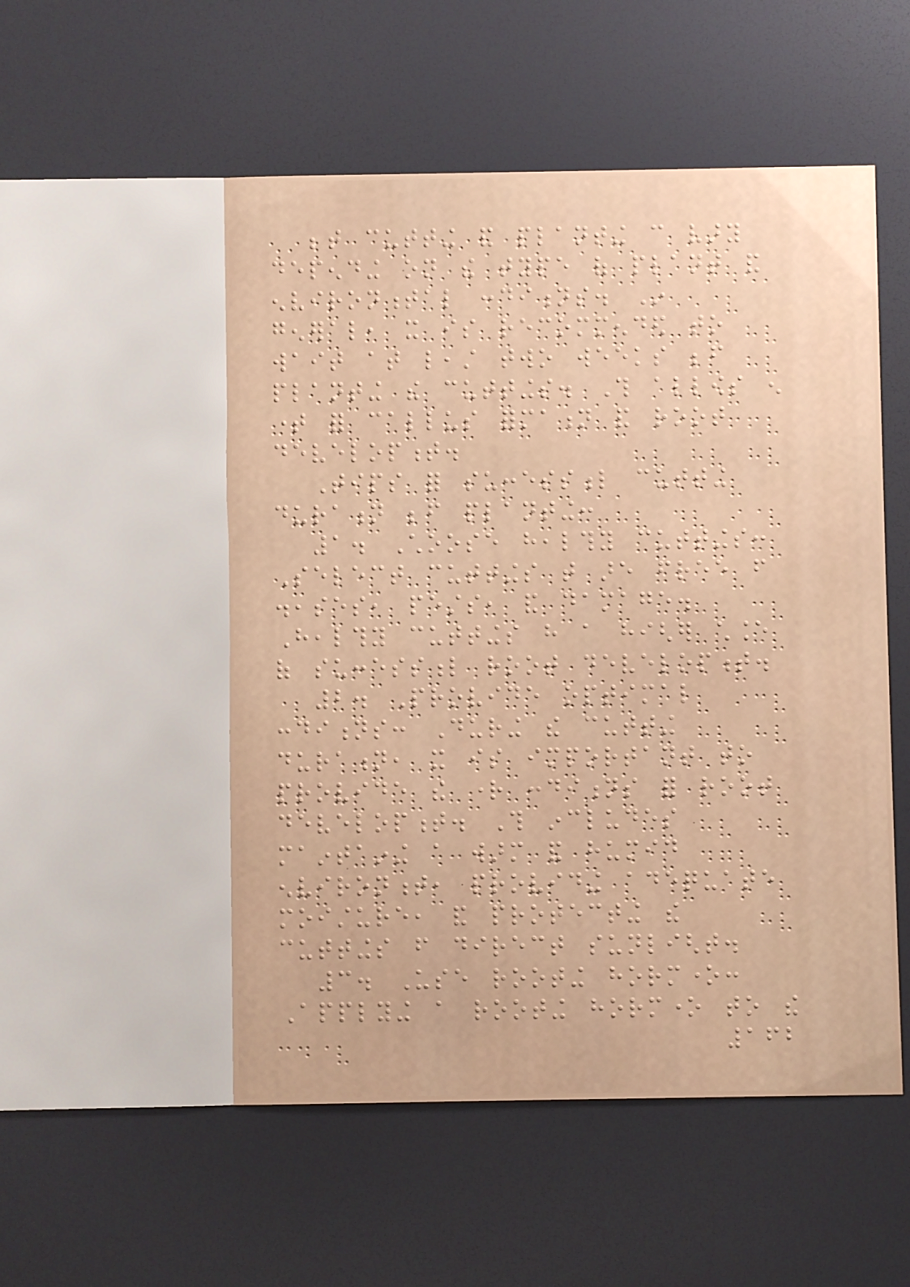between cutting and planting can vary
depending on the type of plant and
environmental conditions. In
general, it is recommended to
wait at least two weeks before
planting the cuttings. This allows enough
time for callus formation and root
development.
Tips for successful cutting
duration before planting:
1. Choose healthy cuttings:
Select cuttings that are free from
diseases, pests, and damage.
Healthy cuttings have a higher chance
of successful root development.
2. Provide optimal
conditions: During the cutting
duration, it is important to
provide the right conditions for root
development. This includes
maintaining a warm and humid
environment, providing adequate
moisture, and protecting the
cuttings from direct sunlight.
3. Use rooting hormone:
Applying a rooting hormone to the
162
